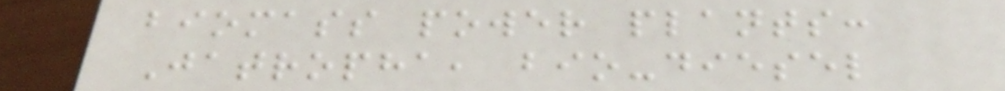biomass power plants:
Jatropha, bio-diesel
